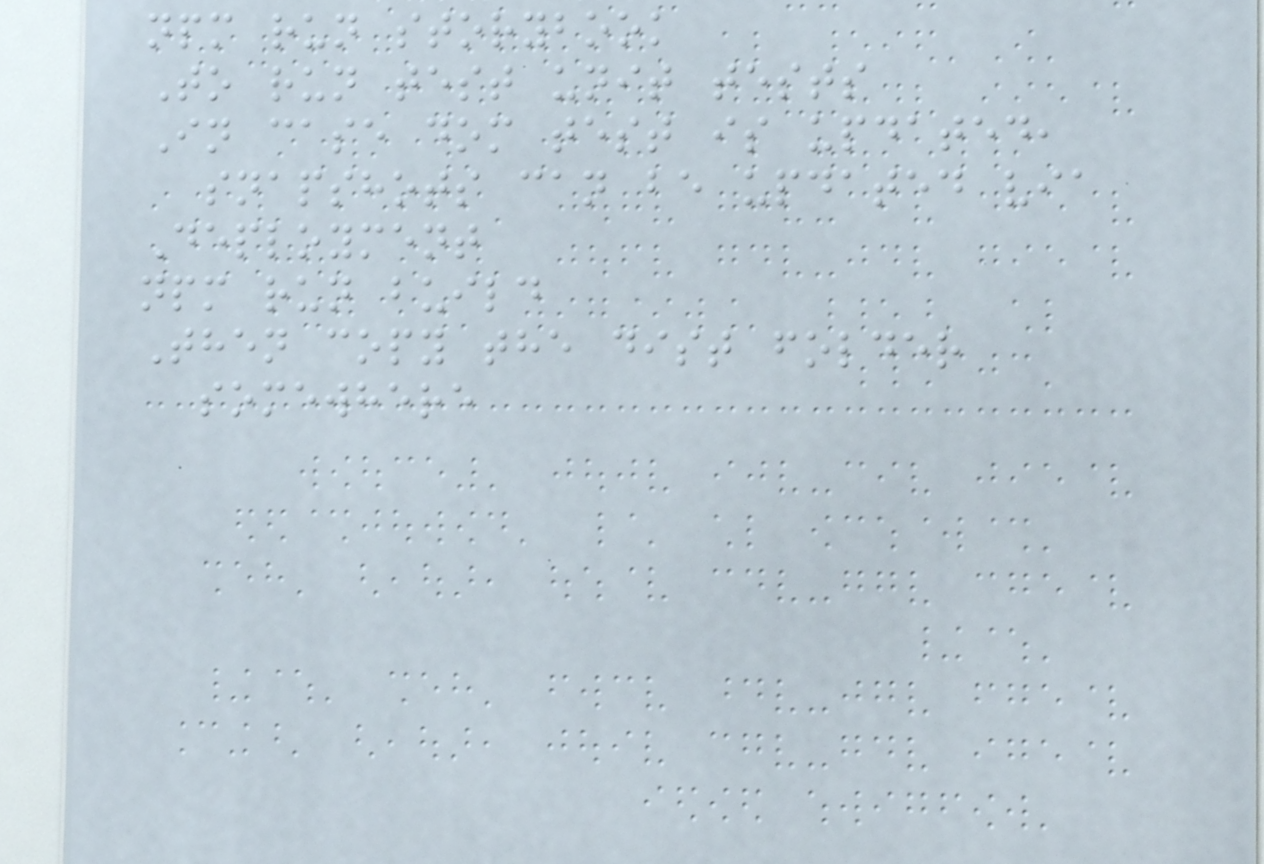npm run storybook
To run test unit tests
In case dom test is updated,
snapshots can be updated via
Deployment
npm run build
Then copy the dist folder
somewhere
